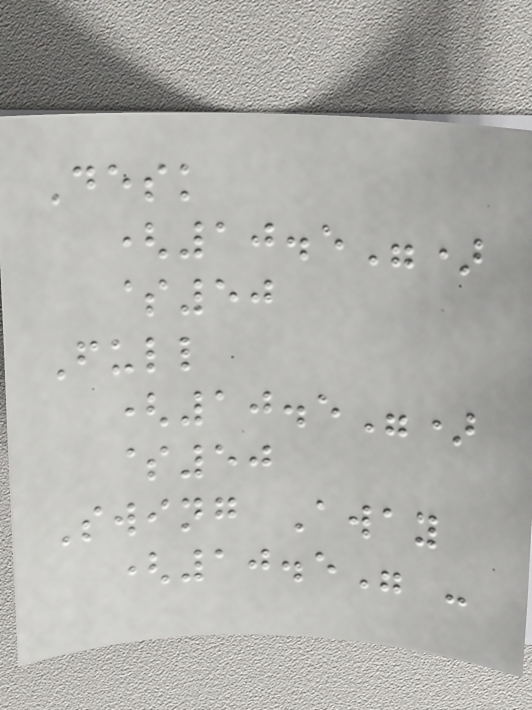Desk
(10.5")
$50
Full
(10.5")
$50
Swing Away
(10.5" -
